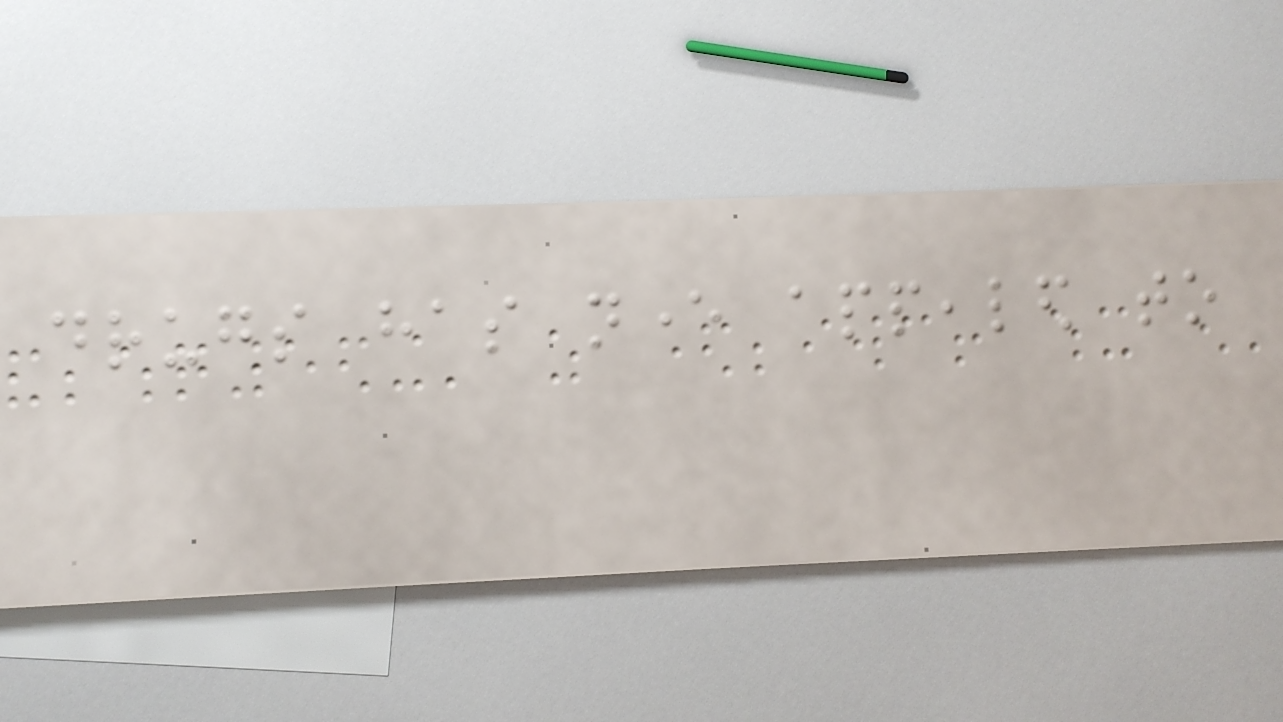drugs has never appealed to
